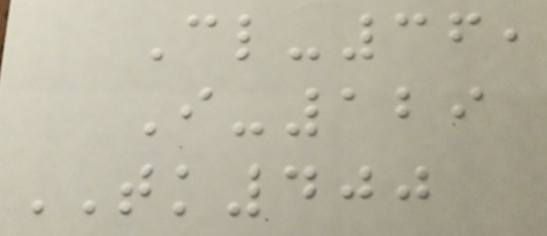Cl-36,
I-129
TK400
